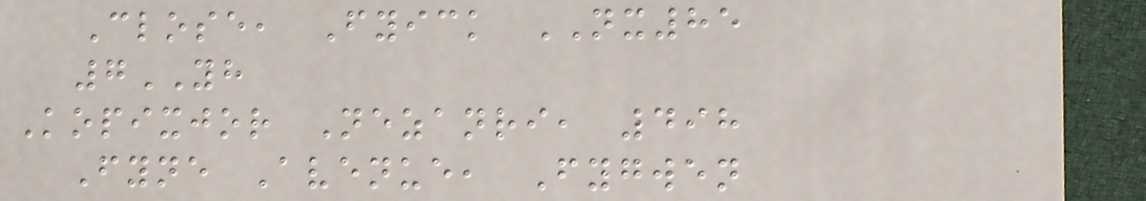Close, Fyick NX85
7YH
Kopixjor Nezanri, 498
Fyne Avenue, Fygwen
